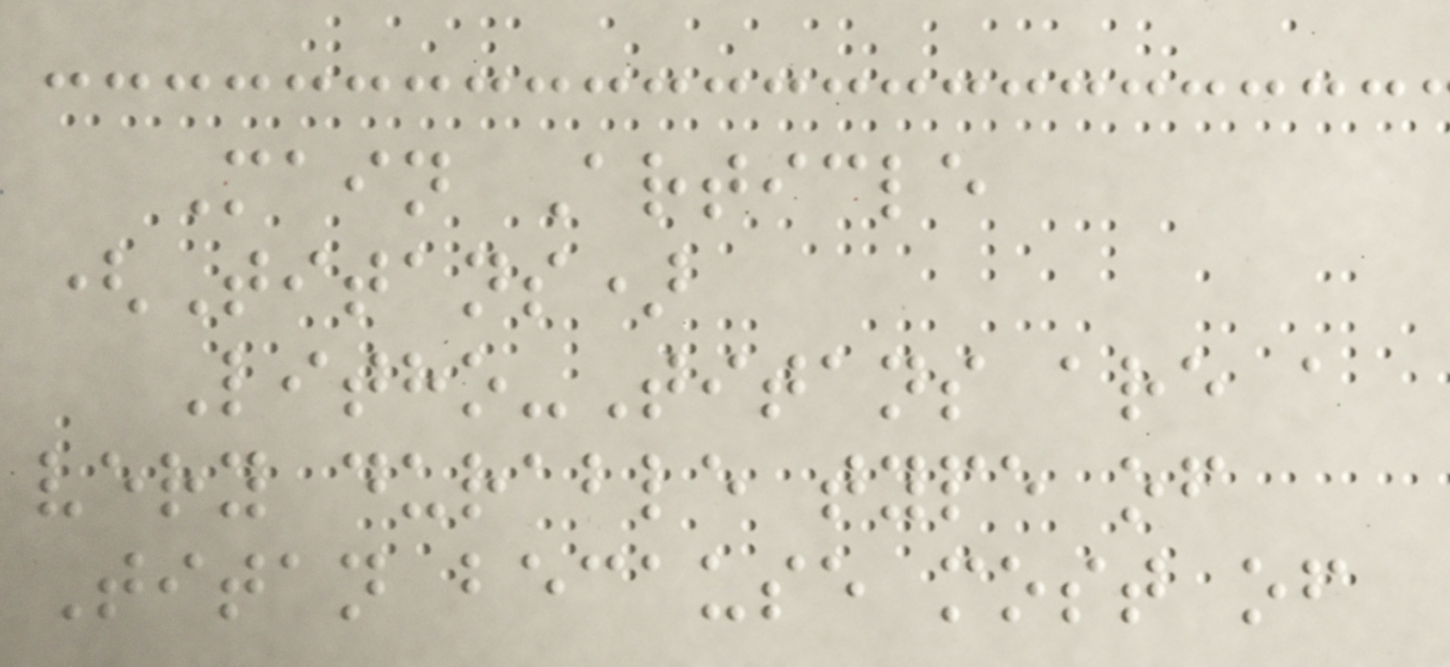Main Article
(Titans)
Litho-Titans are a
very durable type of
Titan because most of
